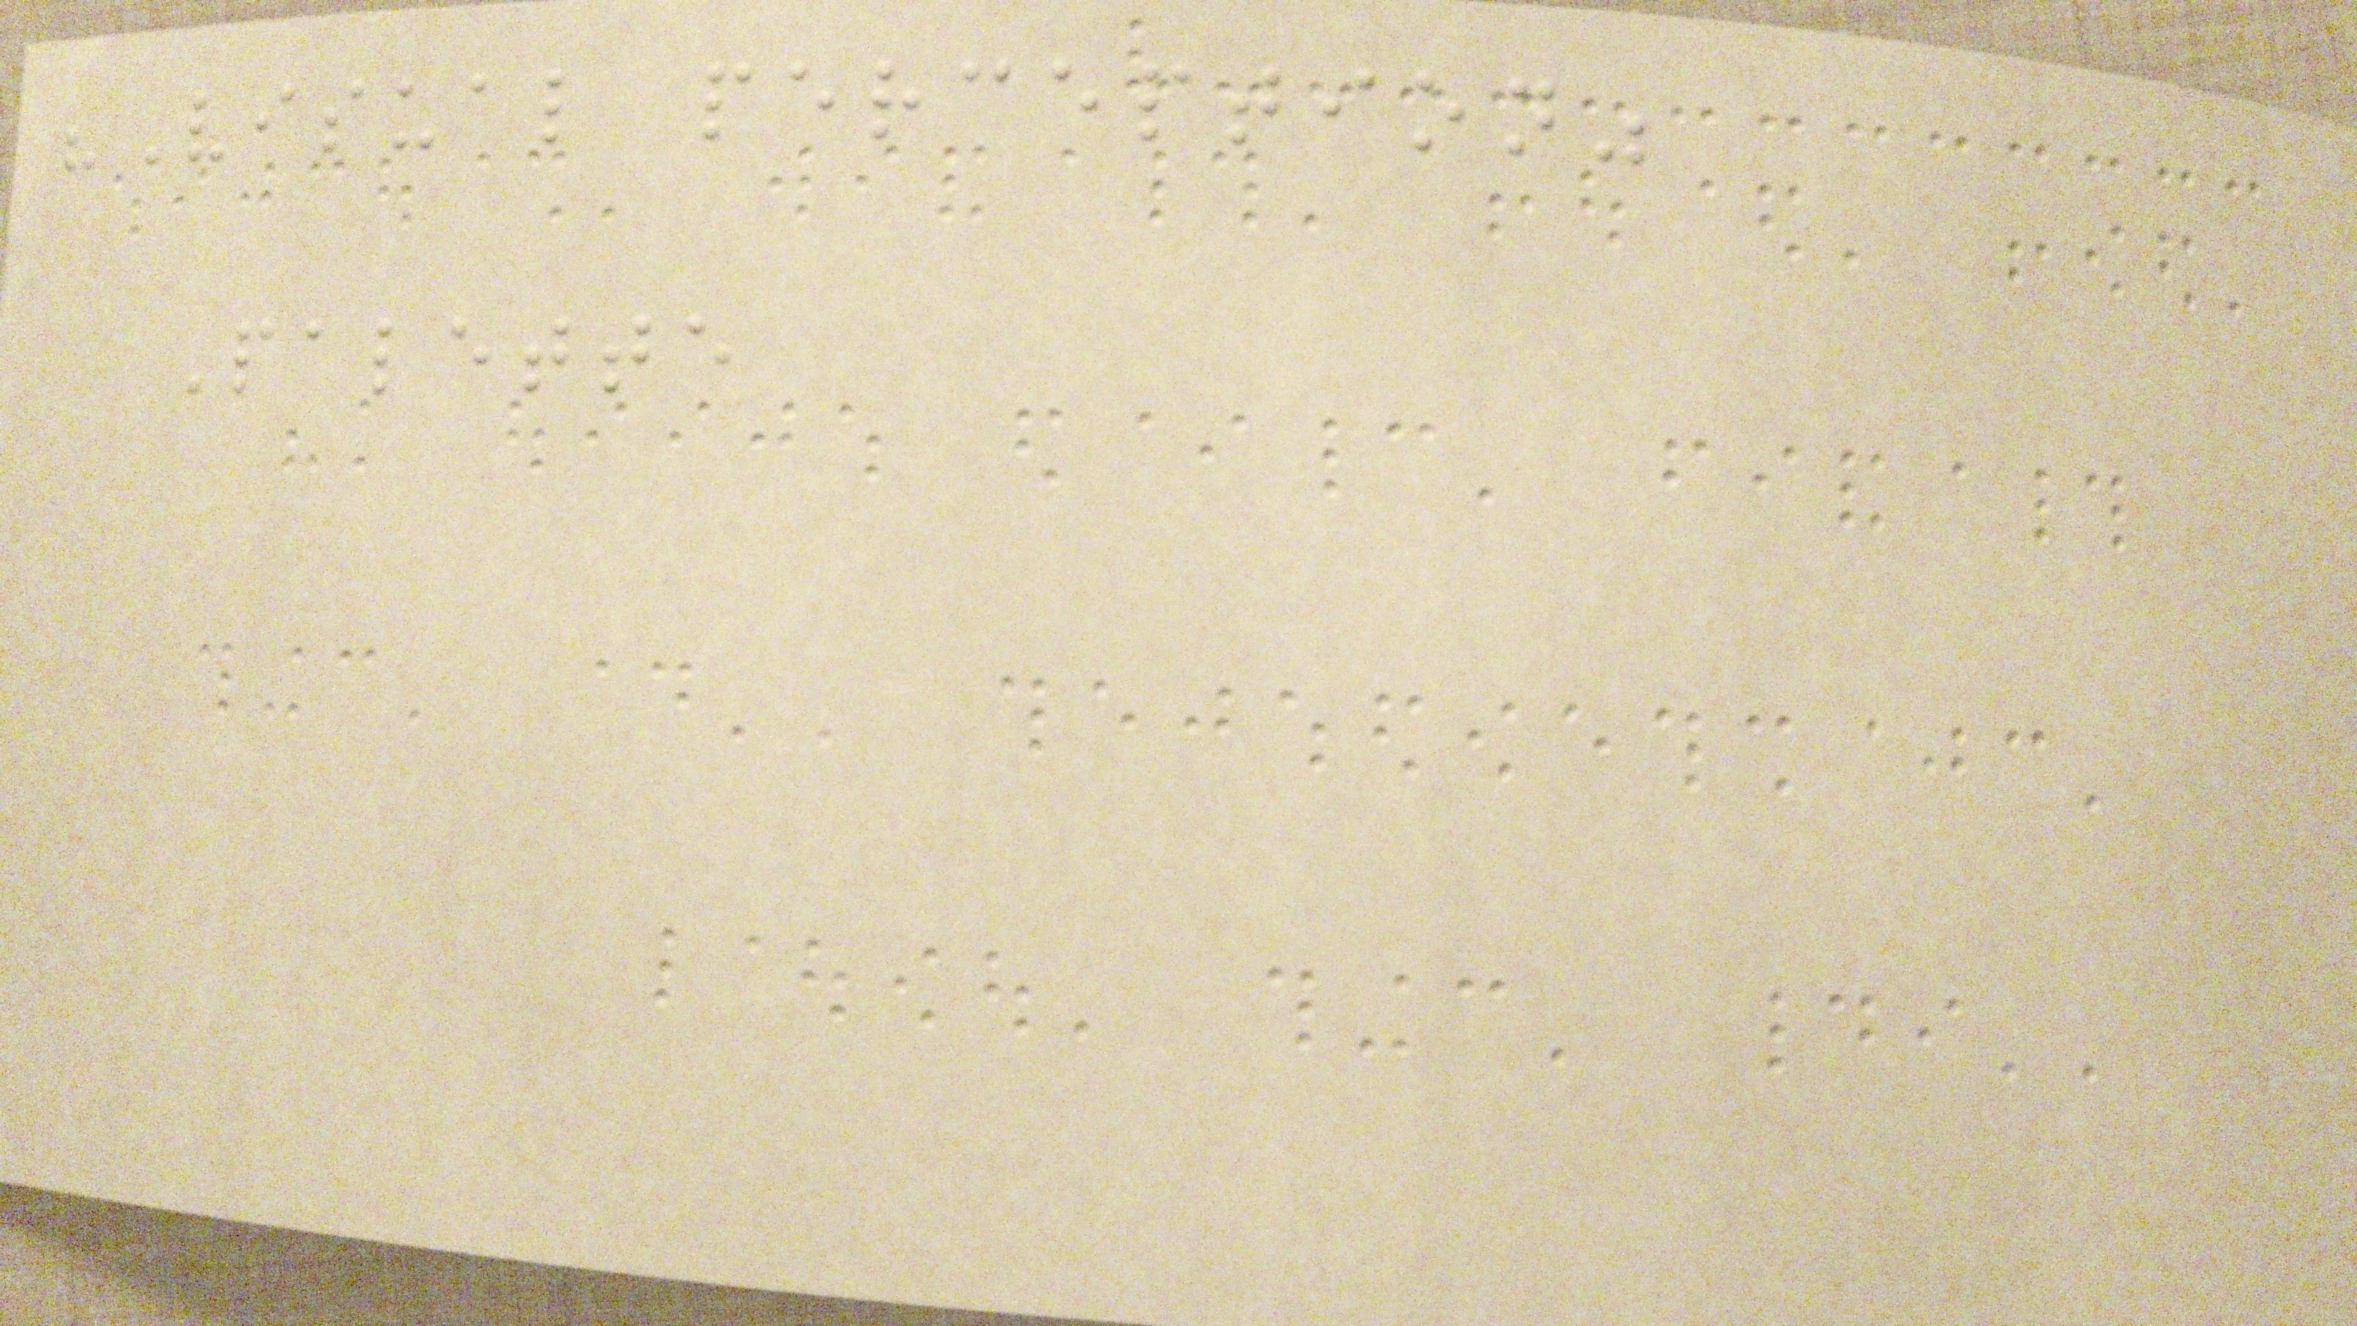"Visual perception"
Palette
